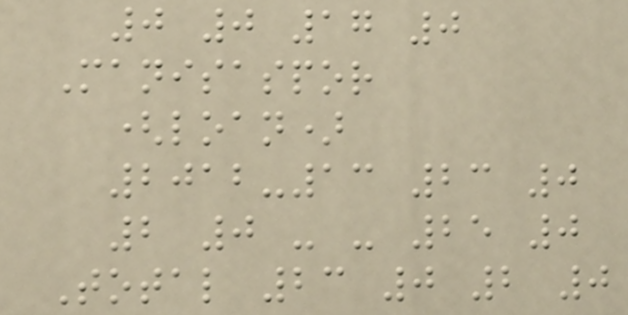0 0 17 0
Manisaspor
(loan)
2012-13 23 0
2 0 - - 25 0
Total 23 0 2 0
